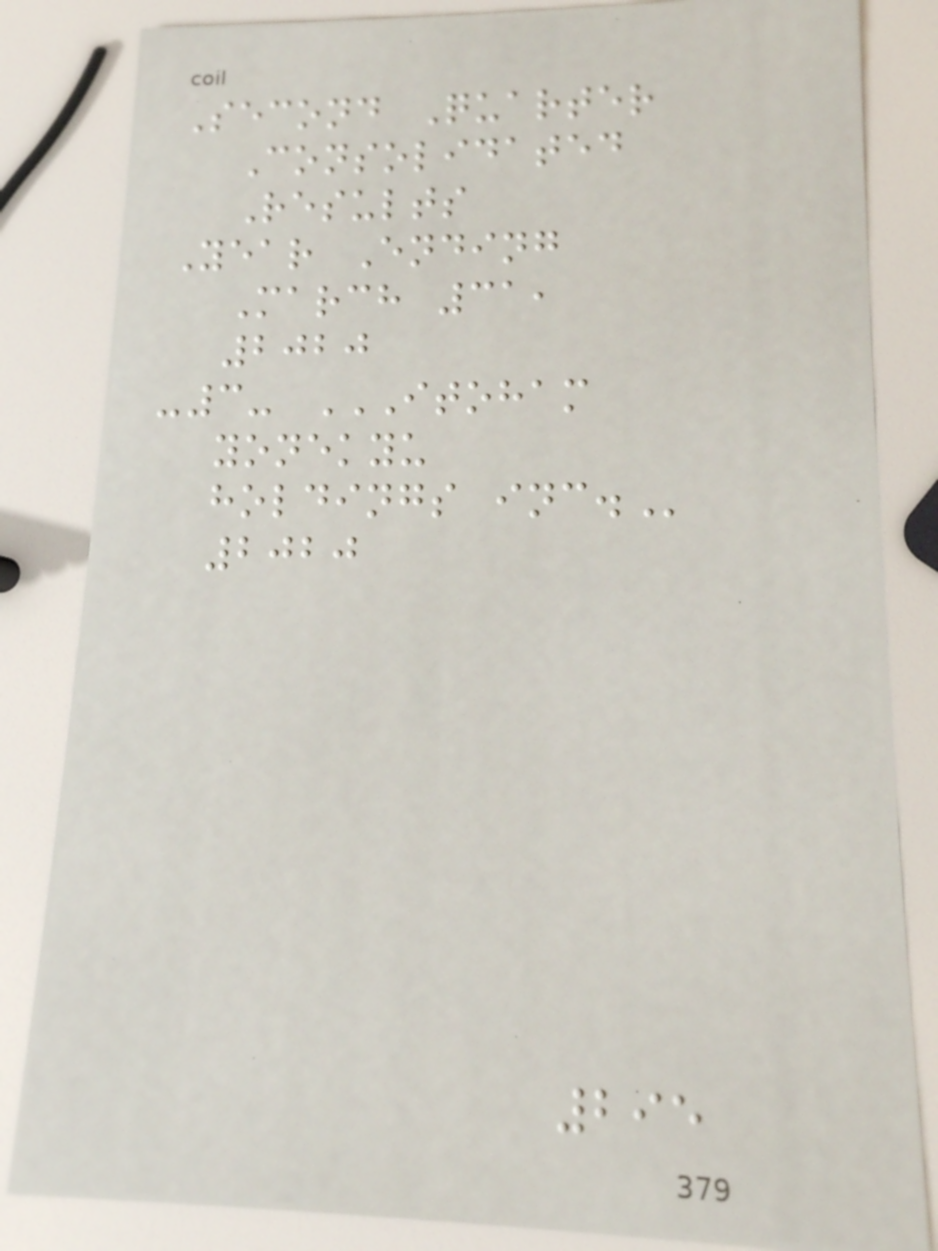Second Quarter
Consolidated
Results
Year Ending
March 31,
2020
-3- ITOHAM
YONEKYU
HOLDINGS INC.
2020
295
